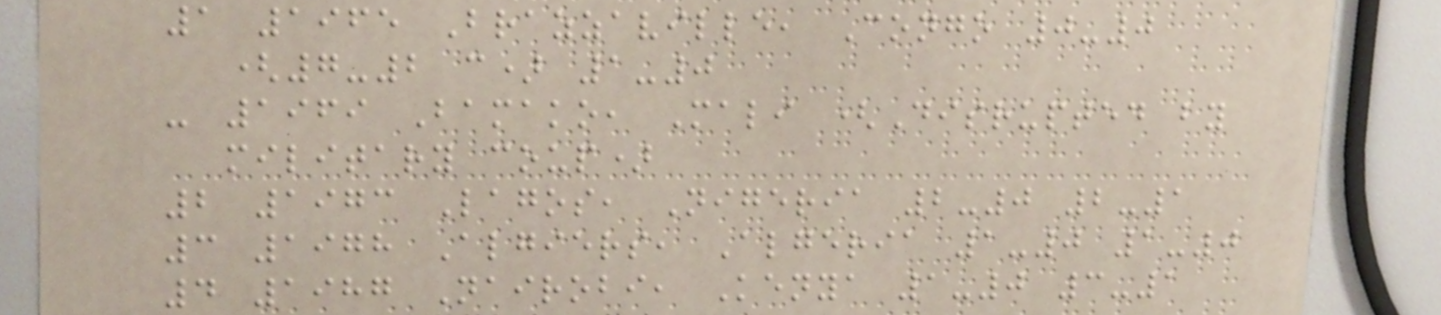1 1965 Brazzaville, Congo 0-0
(7-2 c) 1-0
- 1969 Bamako, Mali (Disrupted by
military coup)
2 1973 Lagos, Nigeria 2-0 2-1
3 1978 Algiers, Algeria 1-0 1-0
4 1987 Nairobi, Kenya 1-0 3-1
